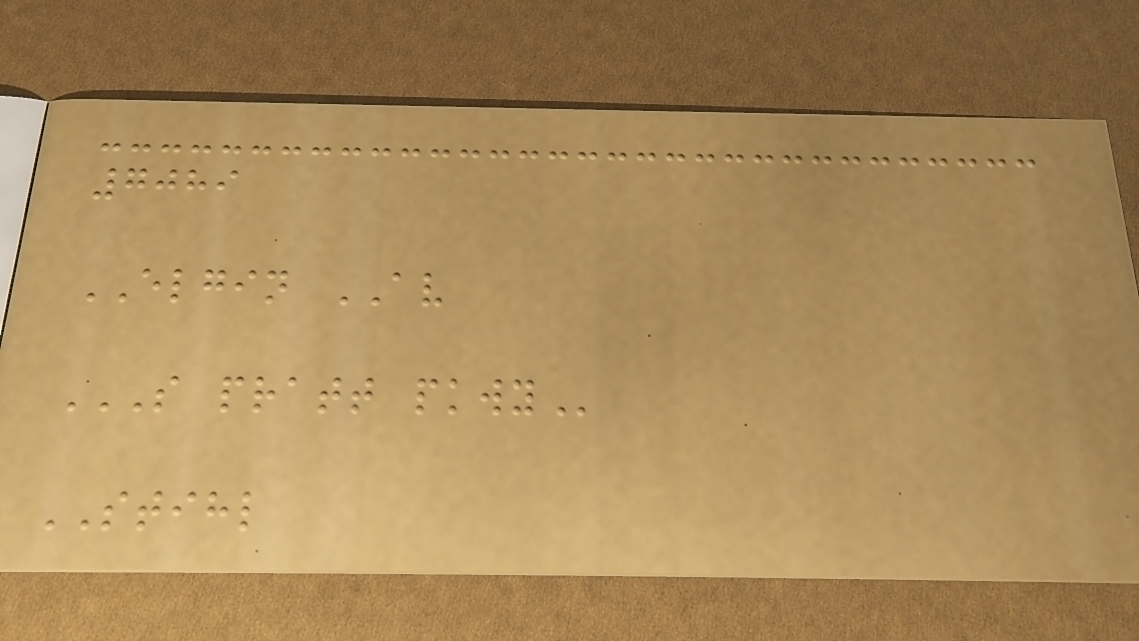7089
ELGIN AV
S PRATT PKWY
STIHL
